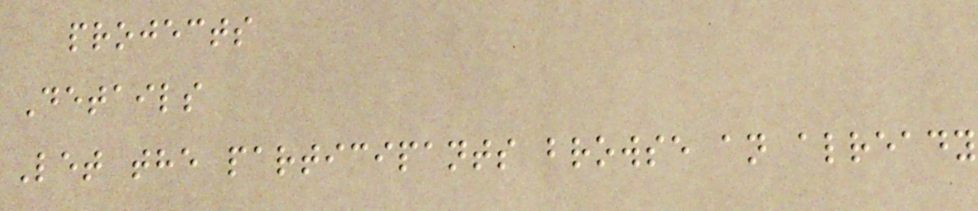projects
Details
Let the participants browse an already
